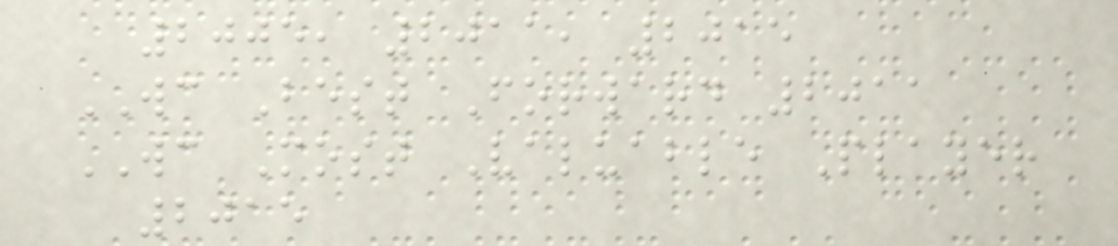2005, 2011, 2015
WC Best Forward 2011
WC Most Valuable Player
2015
